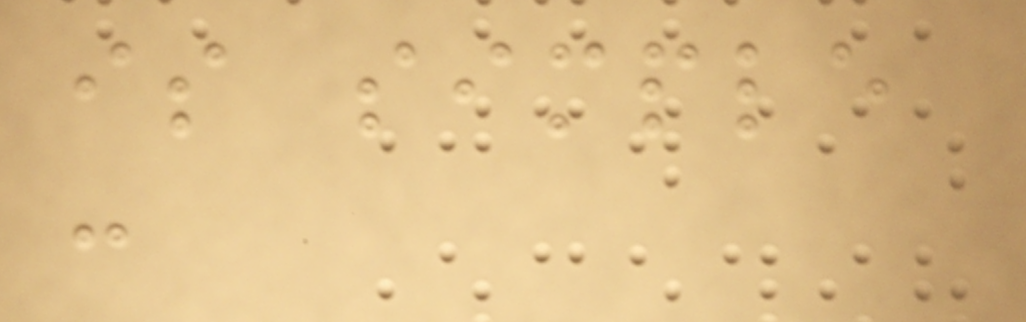is simple
:
